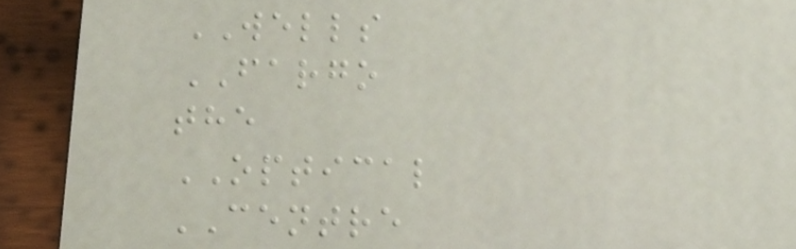WELLS
FARGO
the
OPTICAL
CENTRE
